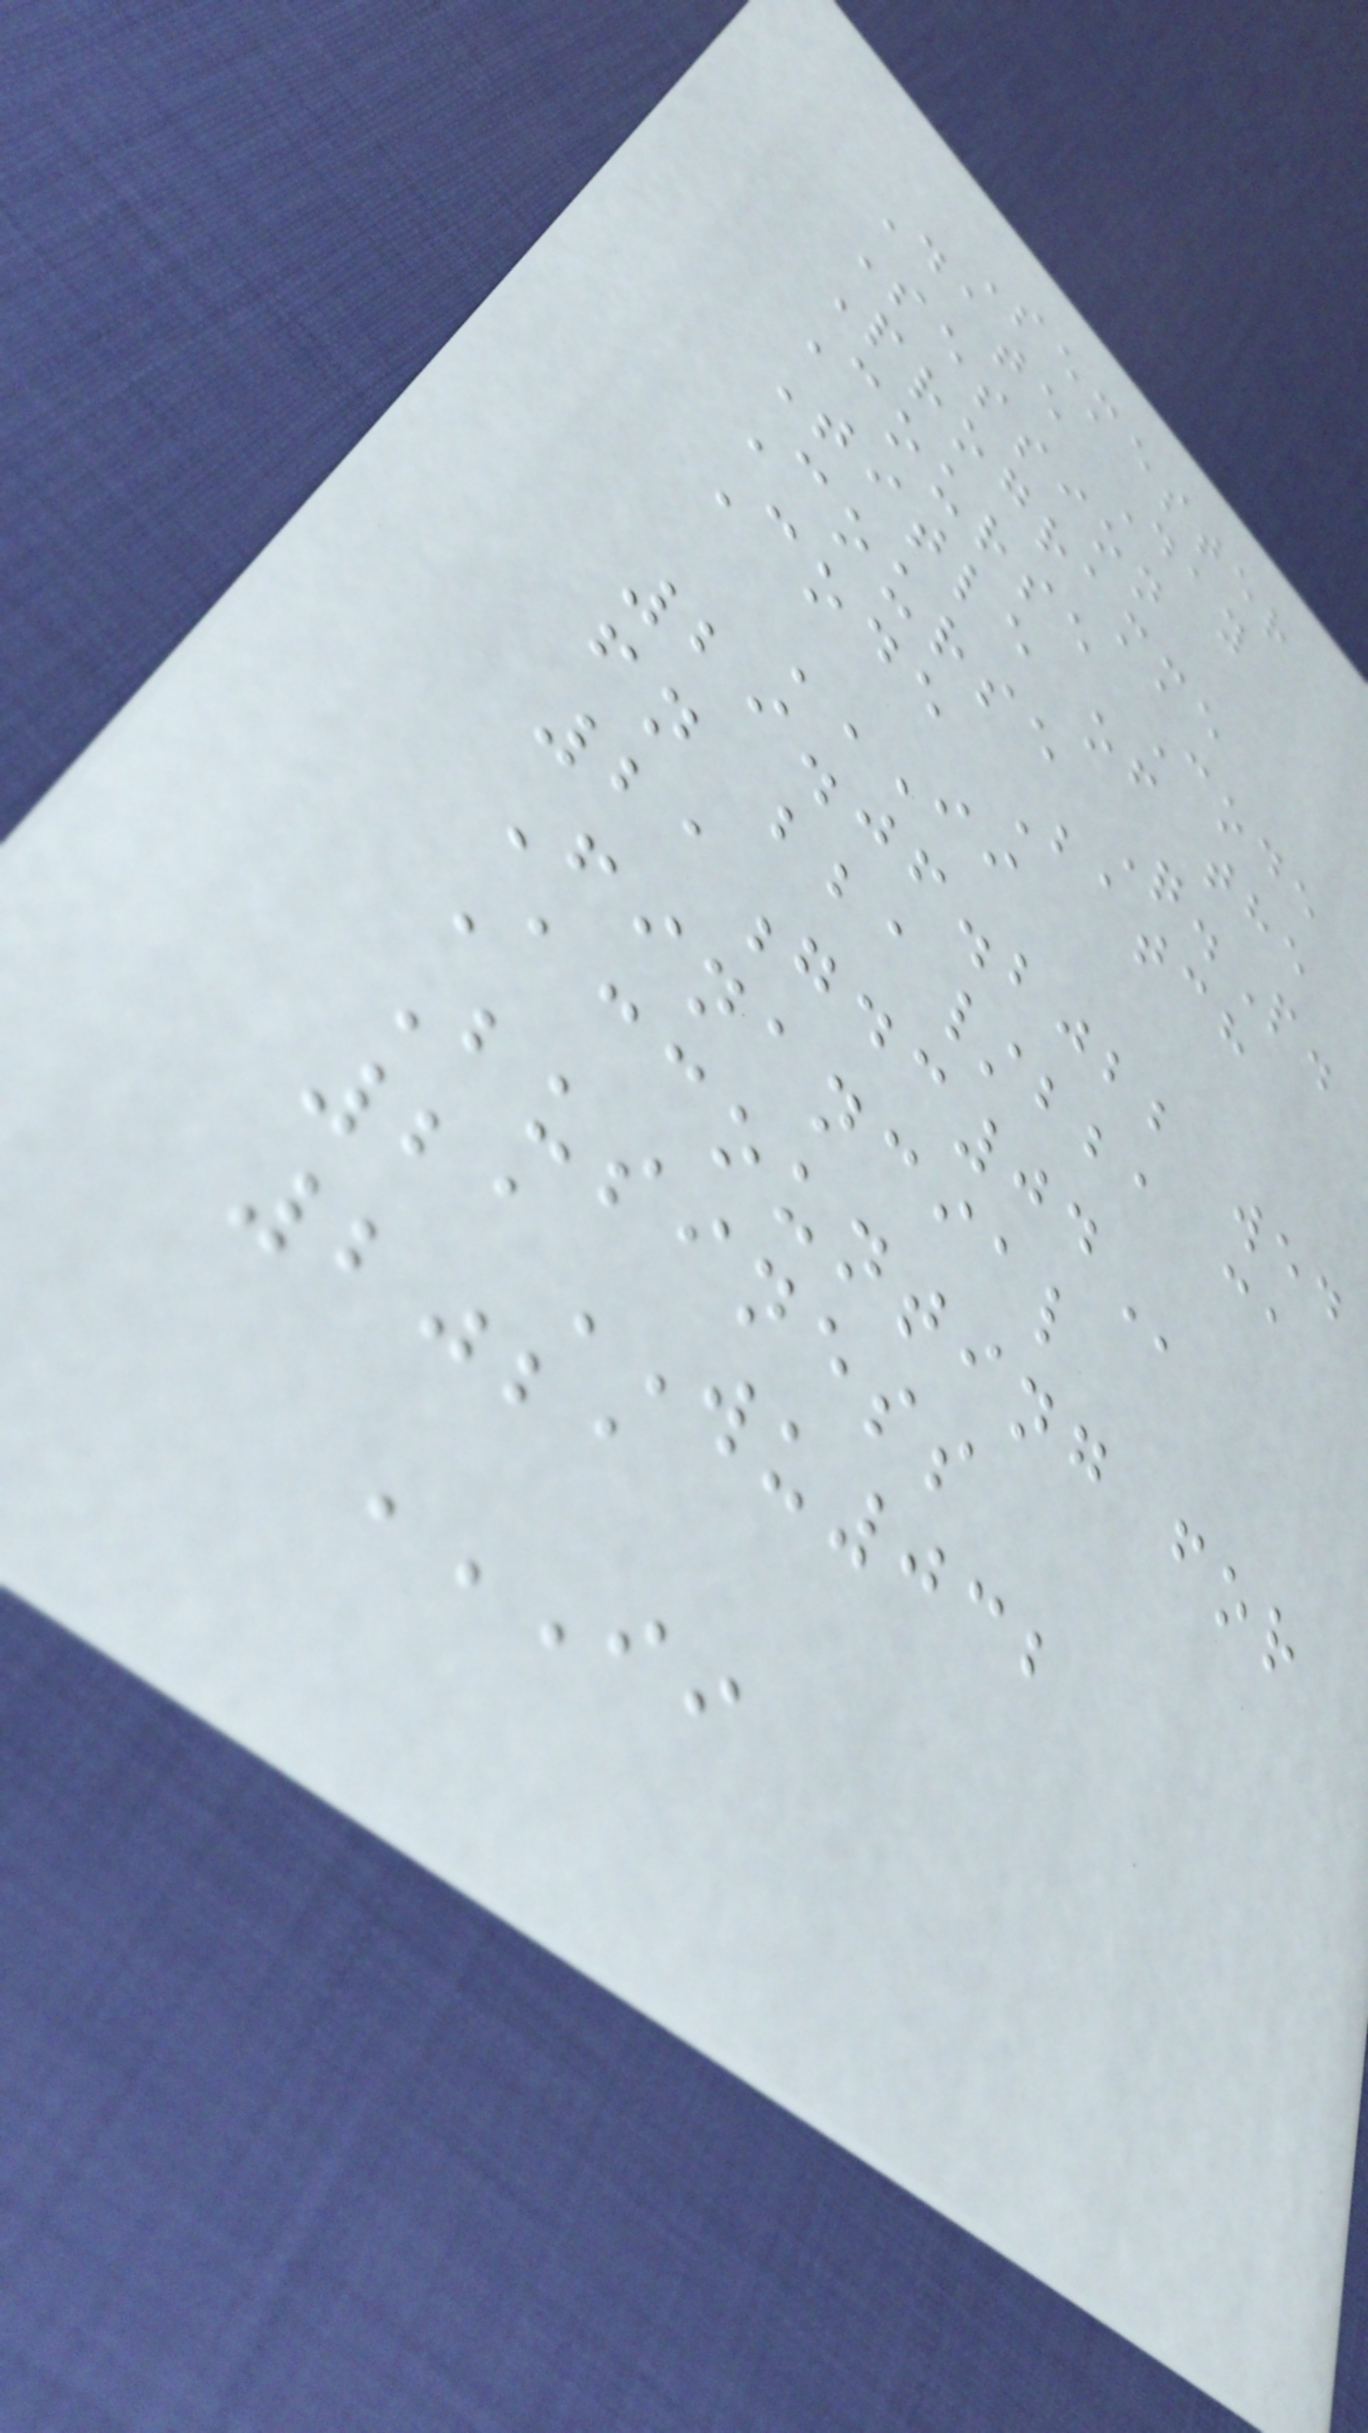Semester
Date Day
Session
Programme
Course Code
Title of the
Course Q.P.
Code Batch
II
29.06.2022 WED
FN BBA/BBA CA
21GDC04
Financial
Accounting for
Business
21WU032
2021
II
